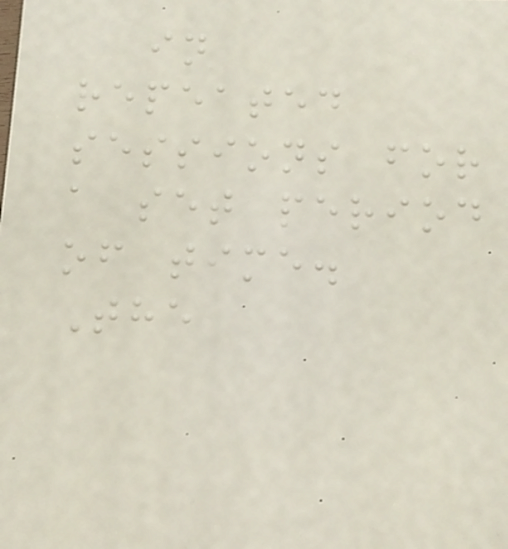in
repeated
sessions for
a set period
of time.
The
